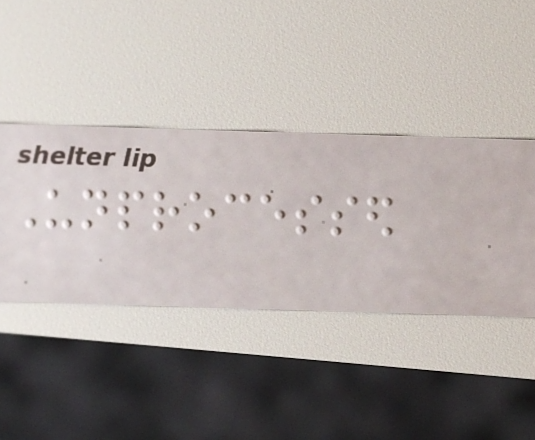Unprocessed
